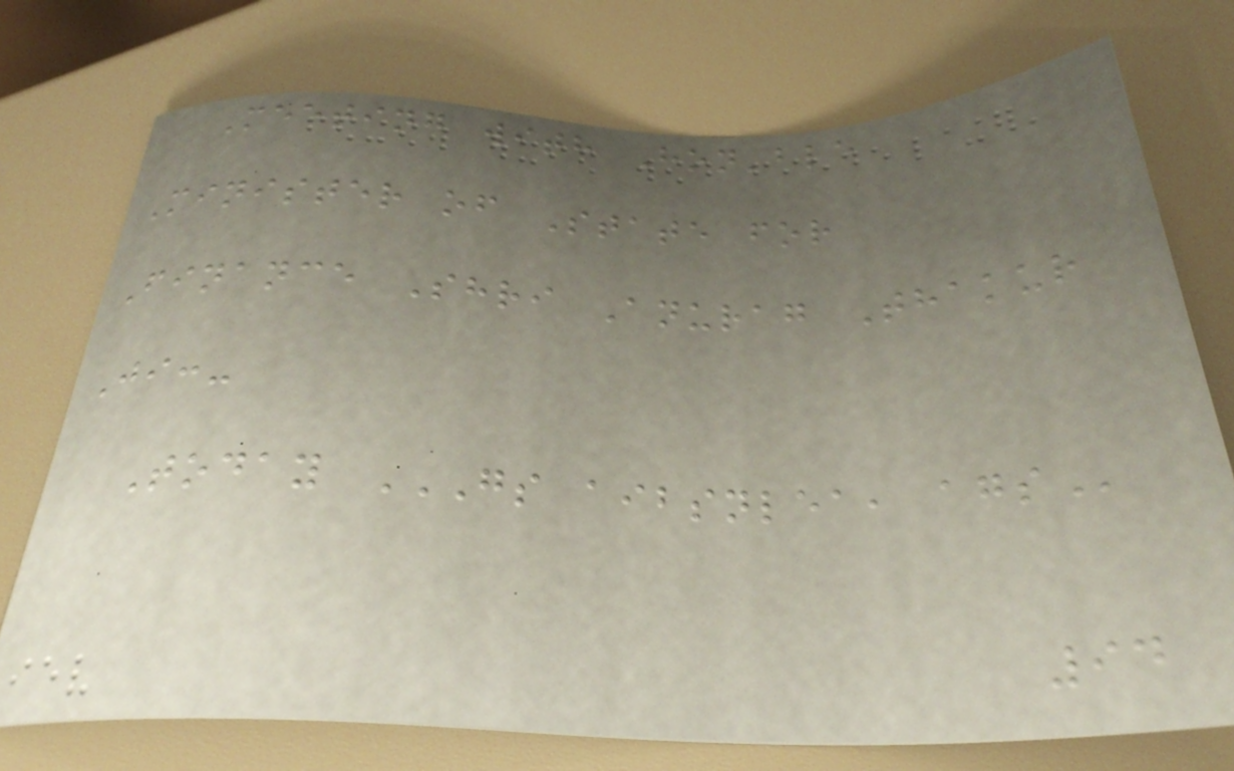Meeting with Hon'ble
Minister of State for
Finance Shri Anurag Thakur
Ji:-
Today GS AIBSNLEA, AGS
94
